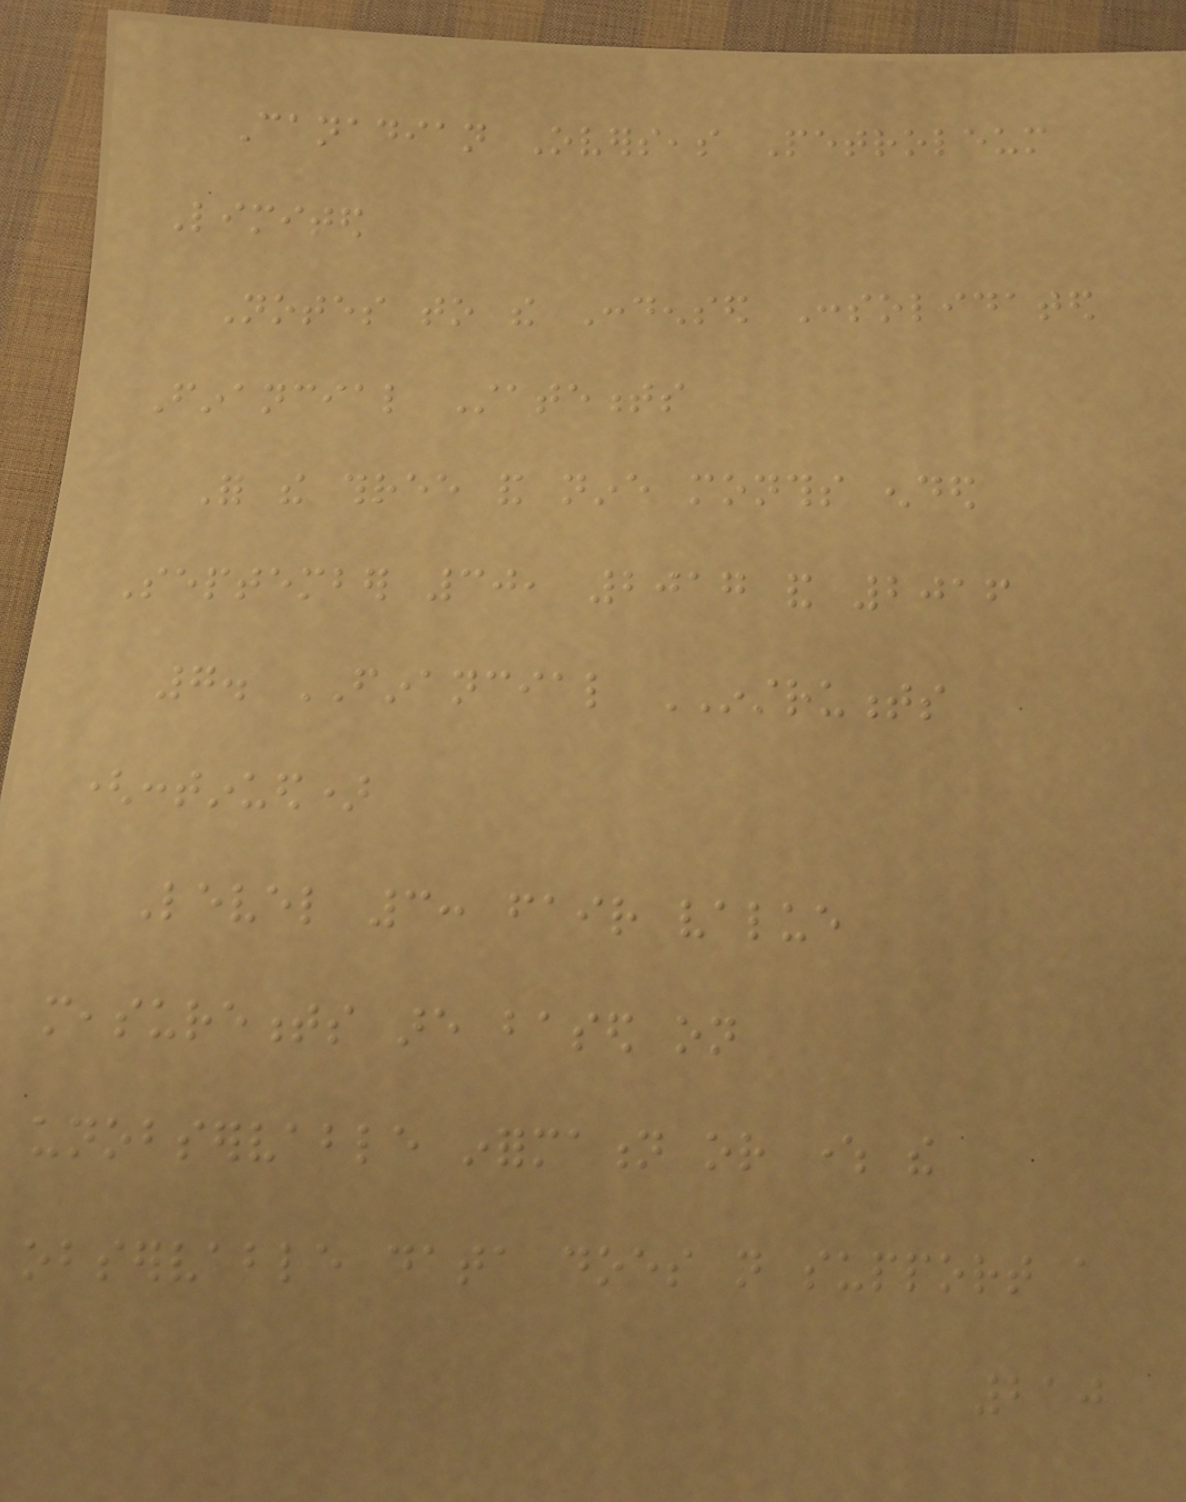Canadian Overseas Petroleum
Limited
Notes to the Condensed Consolidated
Financial Statements
For the three and nine months ended
September 30, 2017 and 2016
7. FINANCIAL INSTRUMENTS
(continued)
Level 3: fair value
measurements are based on
unobservable information or where the
observable data does not support a
210
